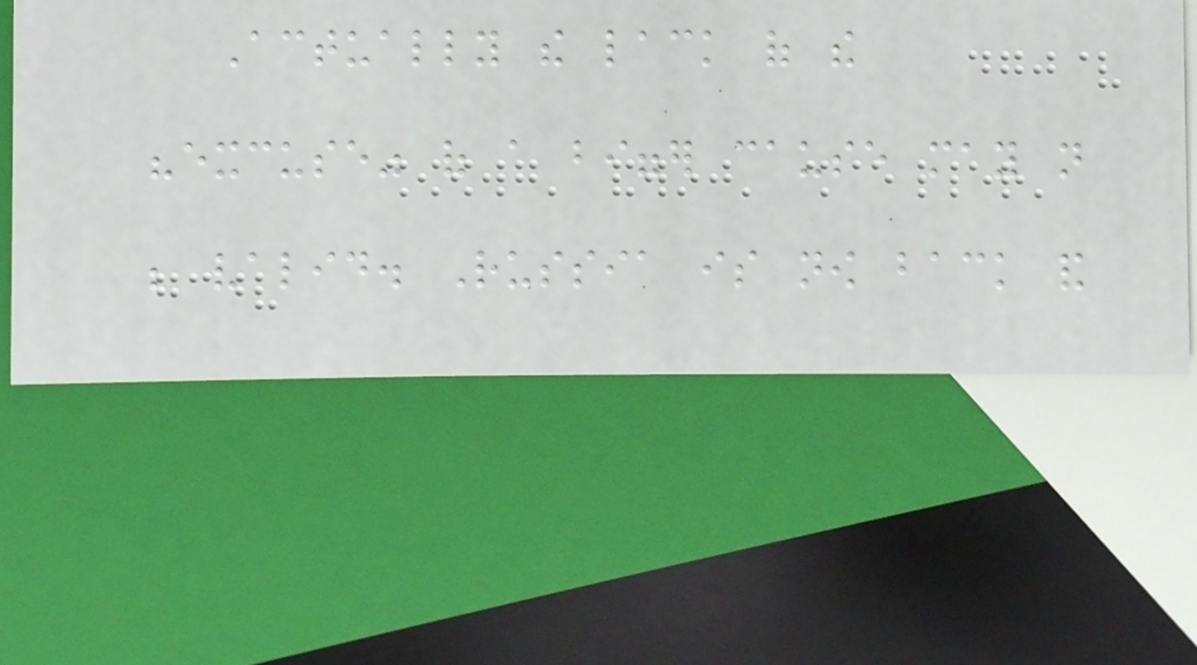Actually the lack of the
"excuse" of a bigger cause may not
be valid. Russia is now back and
